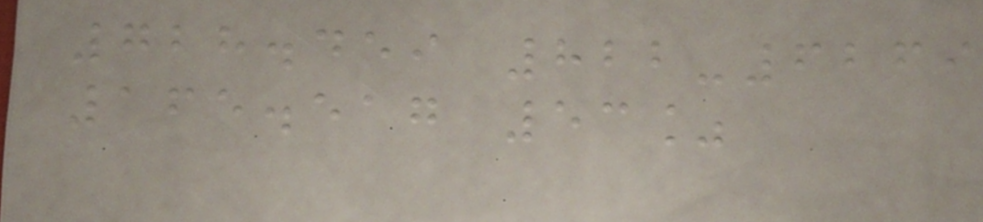728.459 822-6269
165.517 53%
